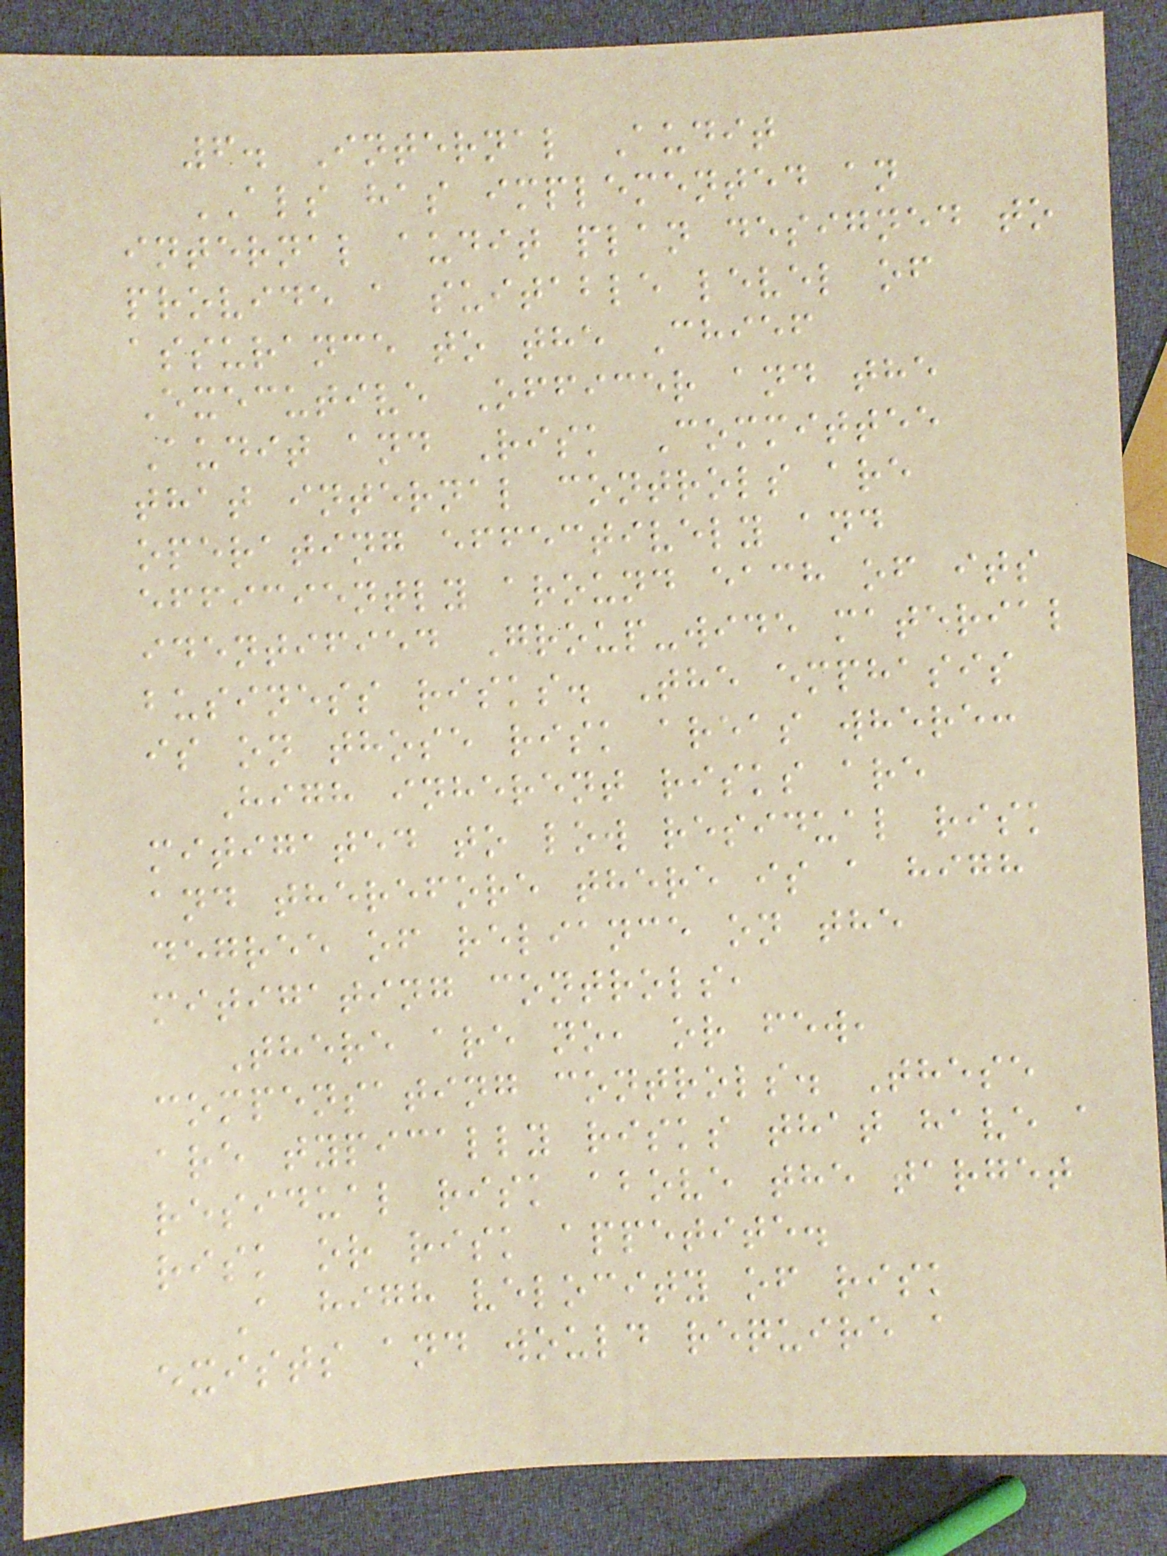6. Internal Audit
ALS has implemented an
internal audit plan designed to
provide a suitable level of
assurance to the Chief
Executive Officer and the
Audit and Risk Committee
that internal controls are
operating effectively and
efficiently around each of its
identified Group-wide material
business risks. The emphasis
is on those risk areas where:
High inherent risks are
mitigated to low residual risk
and therefore there is a high
degree of reliance on the
mitigating controls,
There are no, or few,
compensating controls. These
are typically risks that have a
residual risk above the target
risk or risk appetite.
A high velocity of risk
exists and would require a
